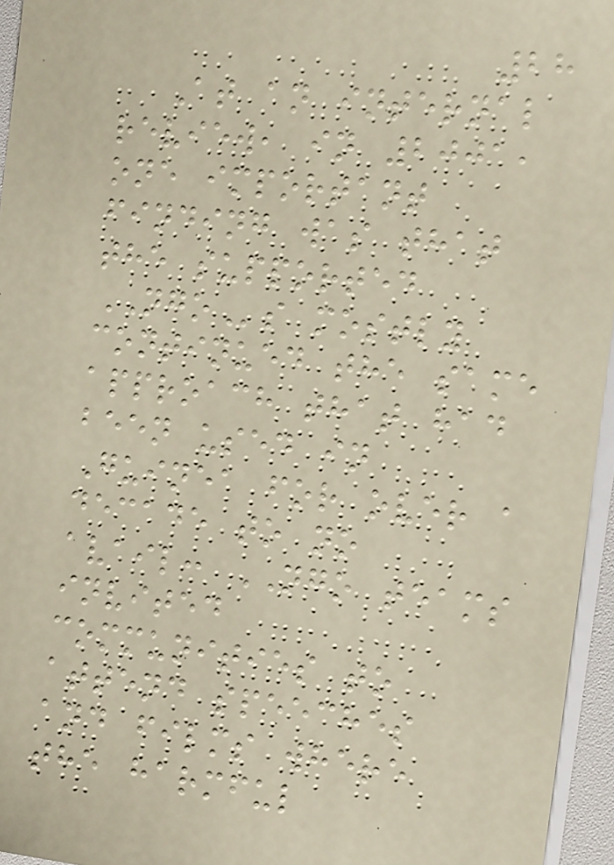28
At an internal
review, in 2001,
one important
finding was that
the supported
NGOs mostly
continued the same
approach that had
been used in
Guinea for over a
decade to no
avail: NGO teams
invited
communities to
attend speeches
and films where
the harmful
